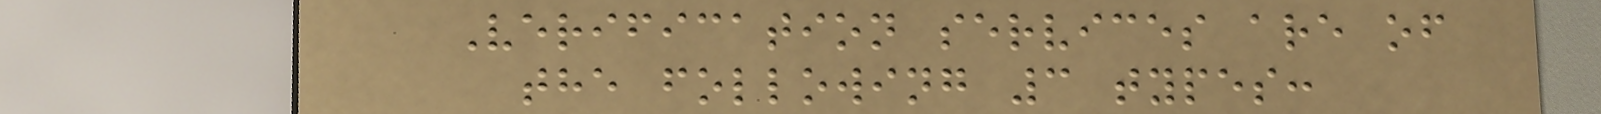Verification services are of
the following 3 types:
